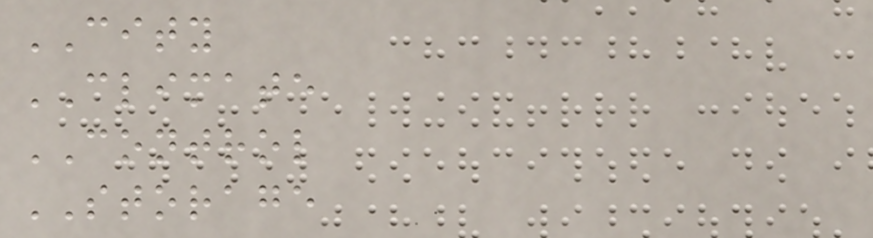CITY
CLIMATE
CONTROL
STORAGE
